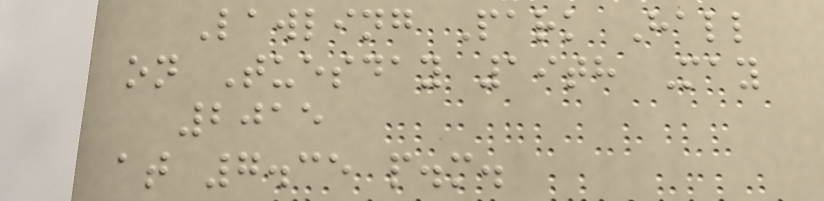Lawling Park Hall
on Tuesday 19th May
2015
at 7.35 p.m.
